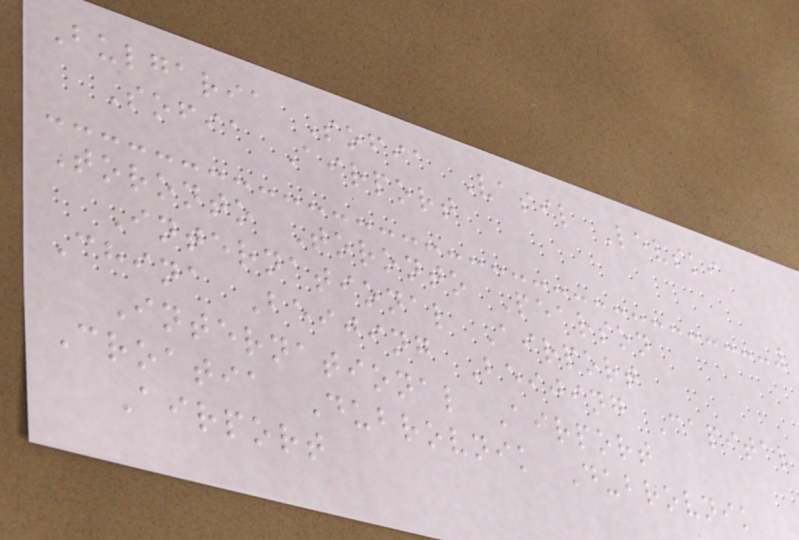Bulgaria Sofia Vasil Levski
Sofia Airport
Toronto Toronto Pearson
International Airport
China Beijing Beijing Capital
International Airport
Croatia Dubrovnik Dubrovnik
Airport
